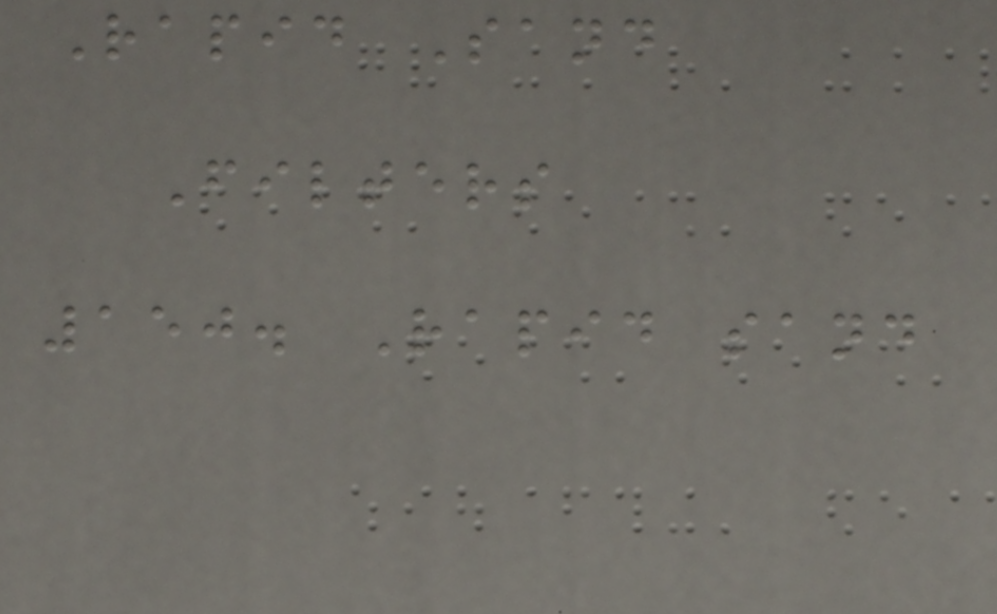Rapid Sand
Filters
150. Rapid sand
